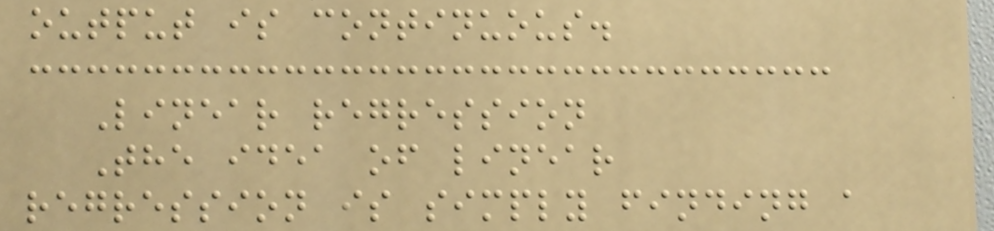output is continuous.
Linear regression
The idea of linear
regression is simply finding a
